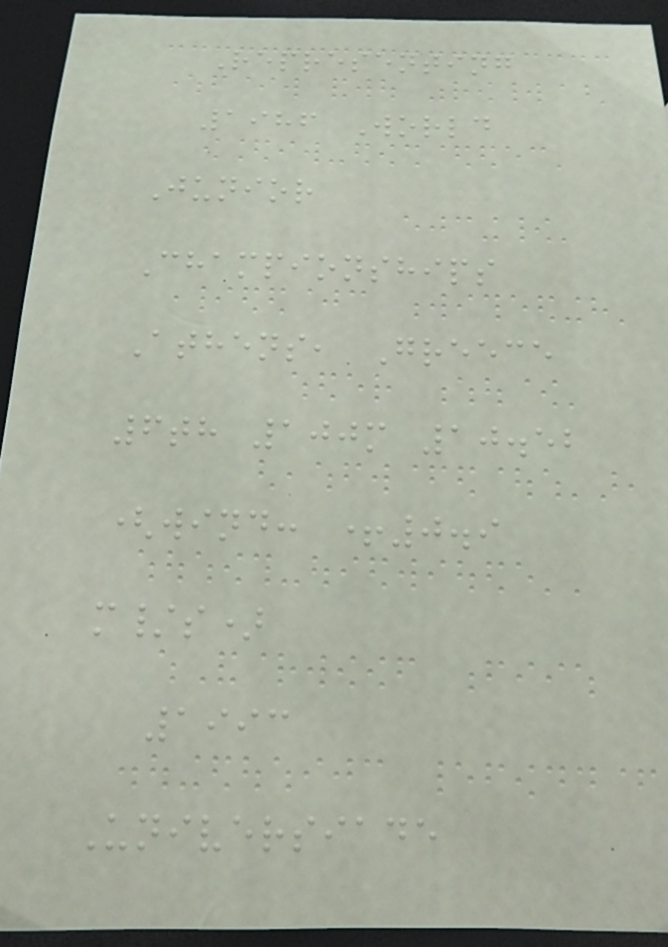Representing
1986 World
Junior
Championships
Athens, Greece
6th 100m 10.52
(wind: +0.9
m/s)
1993
Universiade
